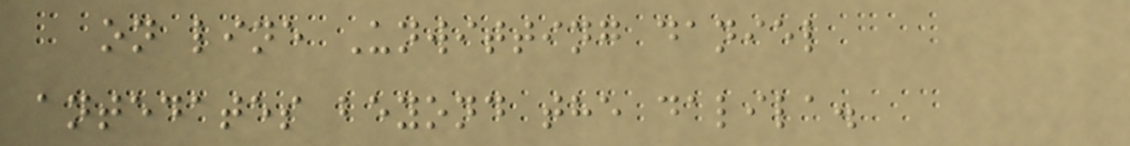on line Unwitting daniel
antedates beyond the dalila.
